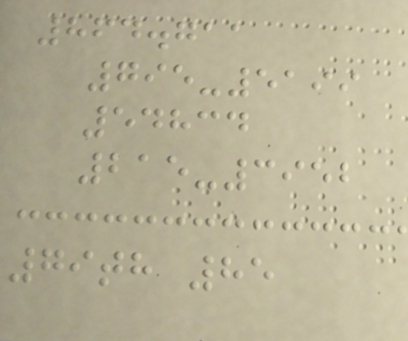864.711
795-5199
54834
215-3952
79th 85
